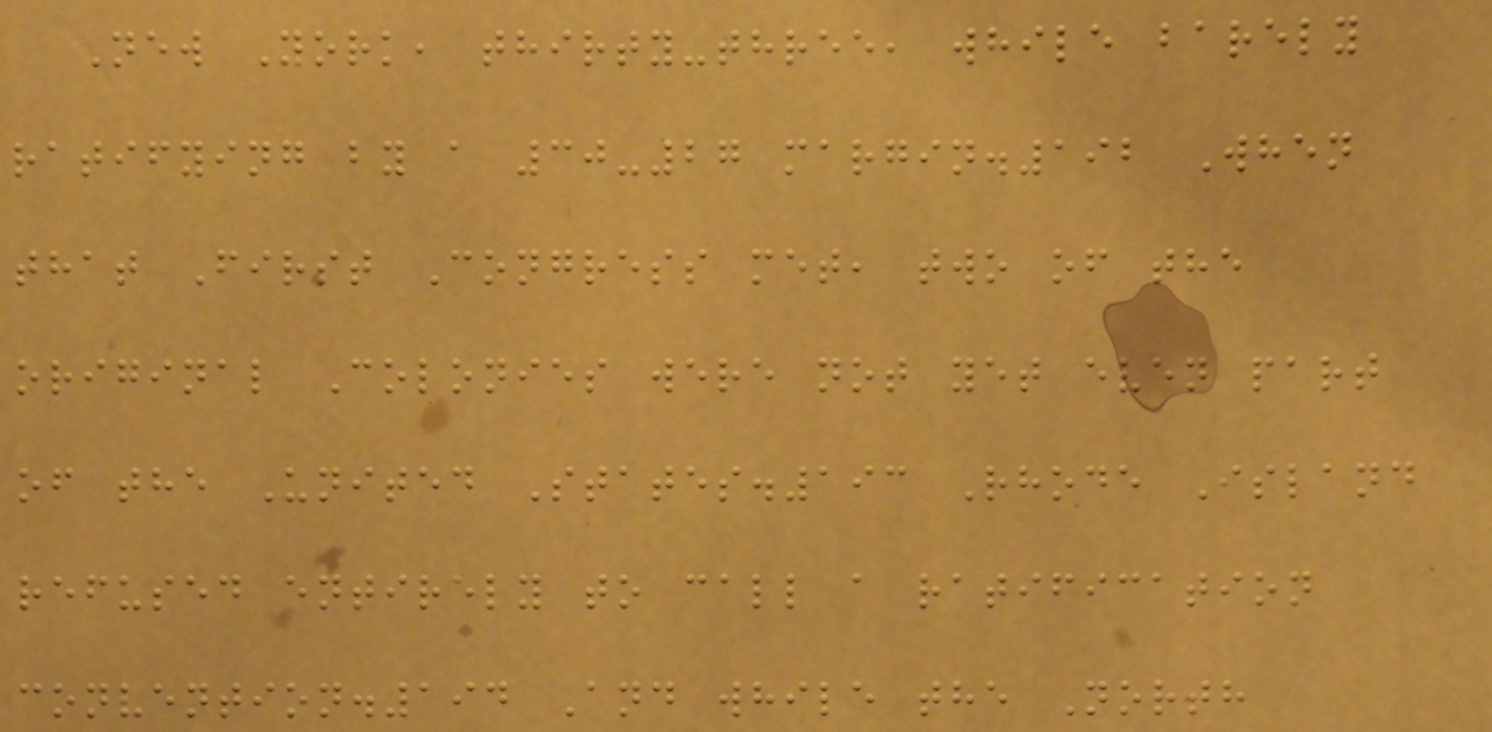New York, thirty-three, while barely
ratifying by a 30-27 margin.192 When
that First Congress met, two of the
original Colonies were not yet even part
of the United States.193 Rhode Island
refused entirely to call a ratification
convention.194 And while the North
